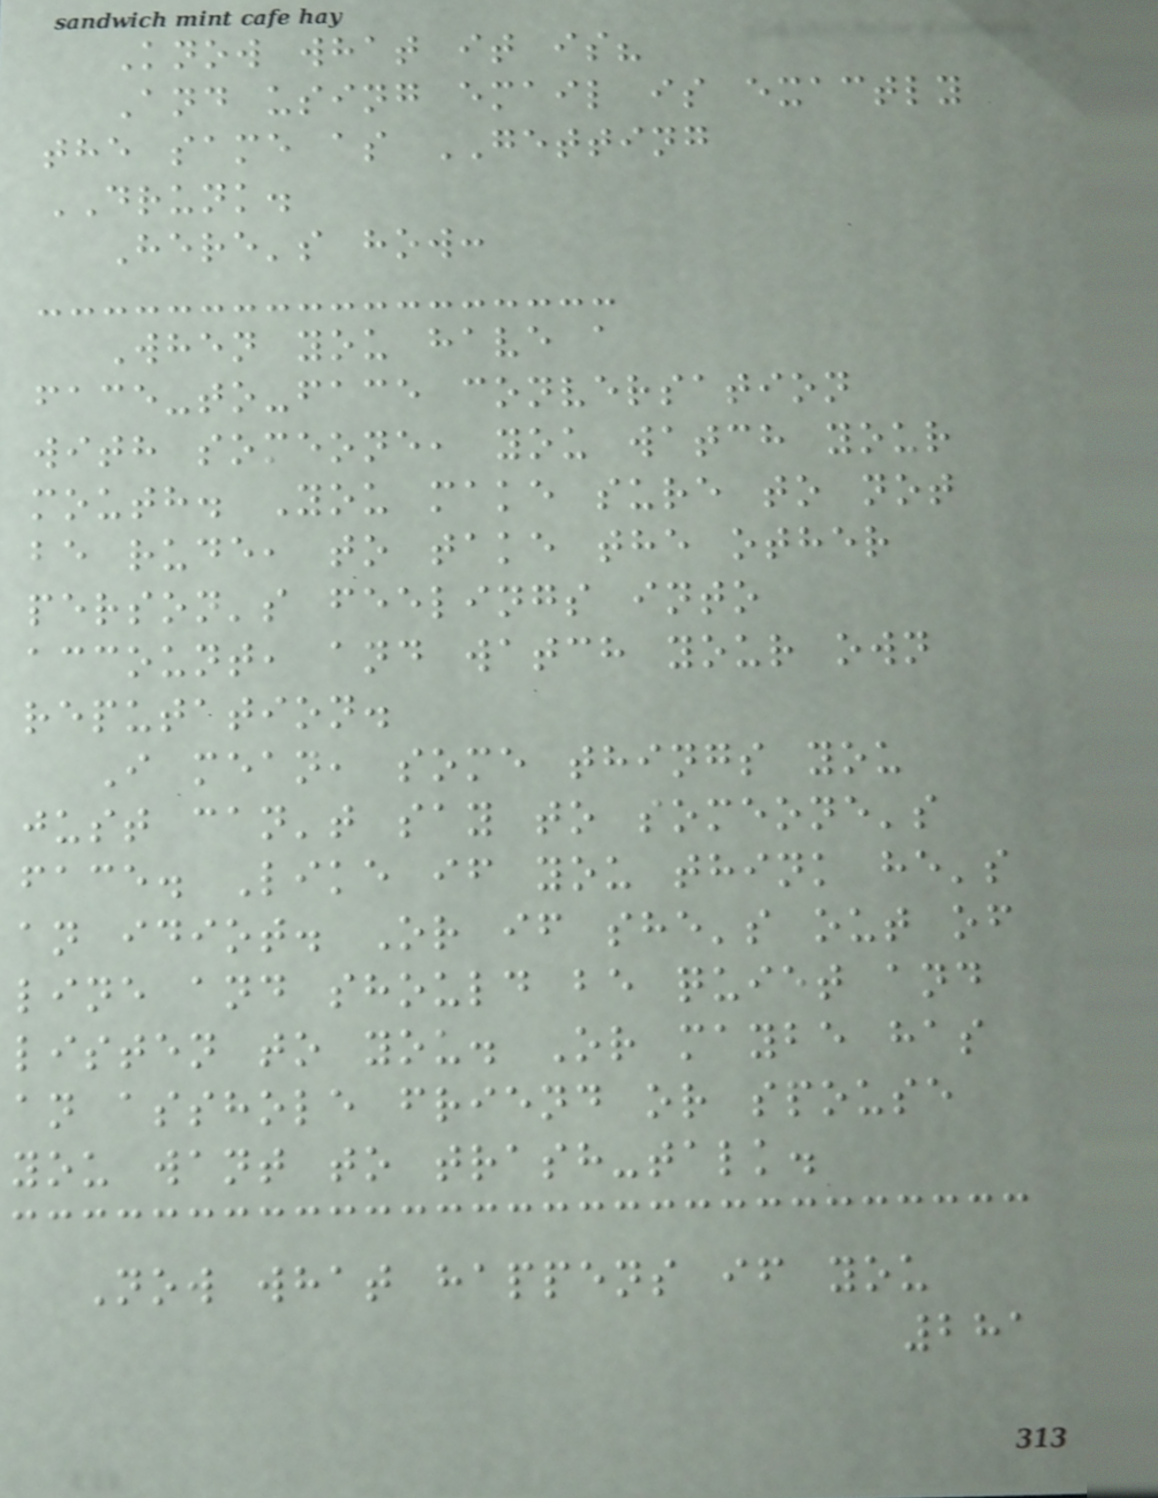Know what it is?
And using email is exactly
the same as GETTING
DRUNK.
Here's how:
When you have a
face-to-face conversation
with someone, you watch your
mouth. You make sure to not
be rude, to take the other
person's feelings into
account, and watch your own
reputation.
I mean, some things you
just can't say to someone's
face. Like if you think he's
an idiot. Or if she's out of
line and should be quiet and
listen to you. Or maybe has
an asshole friend or spouse
you want to trash-talk.
Now what happens if you
281
